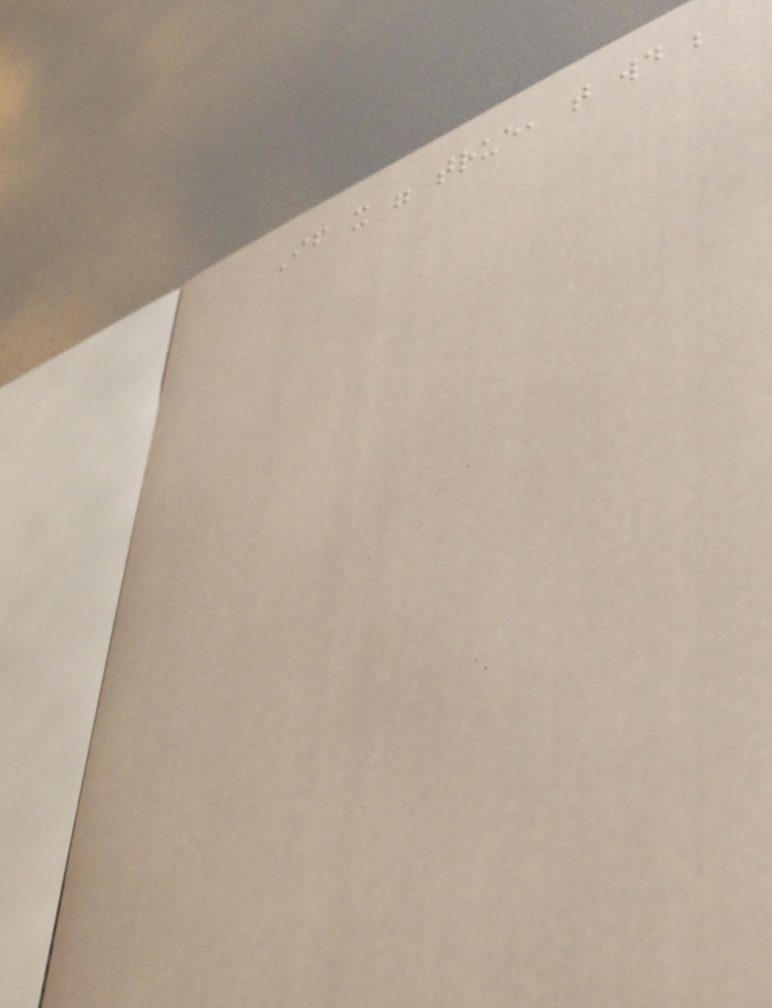If it were true, that would be
